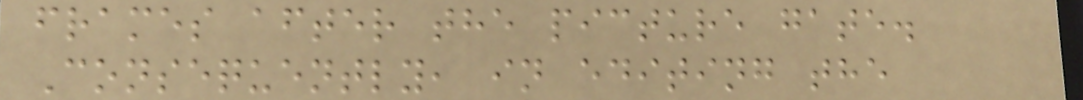frames after the picture gate.
Consequently, in editing the
